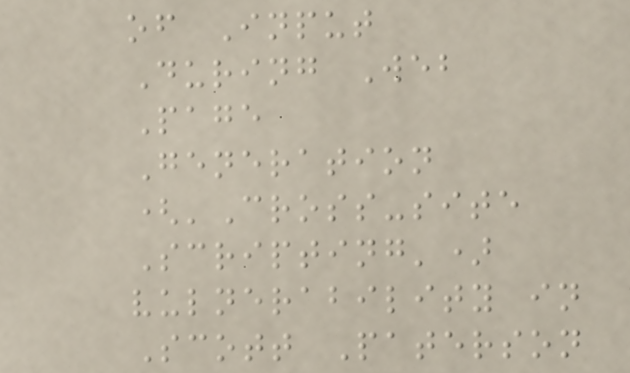of Input
During Web
Page
Generation
('Cross-site
Scripting')
vulnerability in
Scott Paterson
